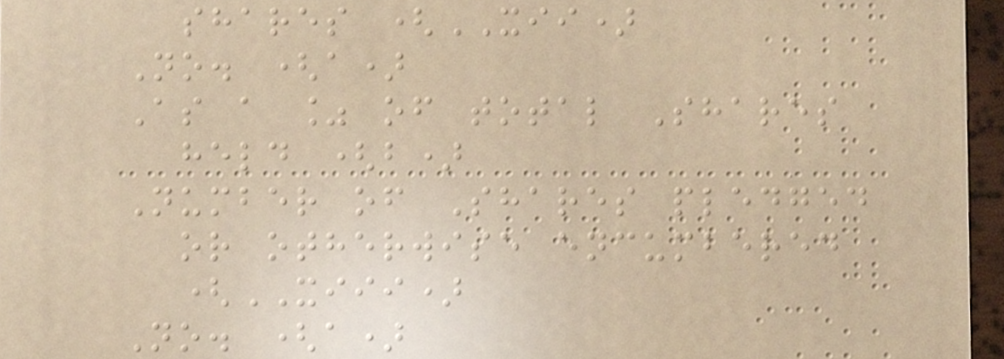shares (XII)
No. (a)
As a % of total Shares
held (b)
Number of Shares pledged
or otherwise encumbered
(XIII)
No. (a)
